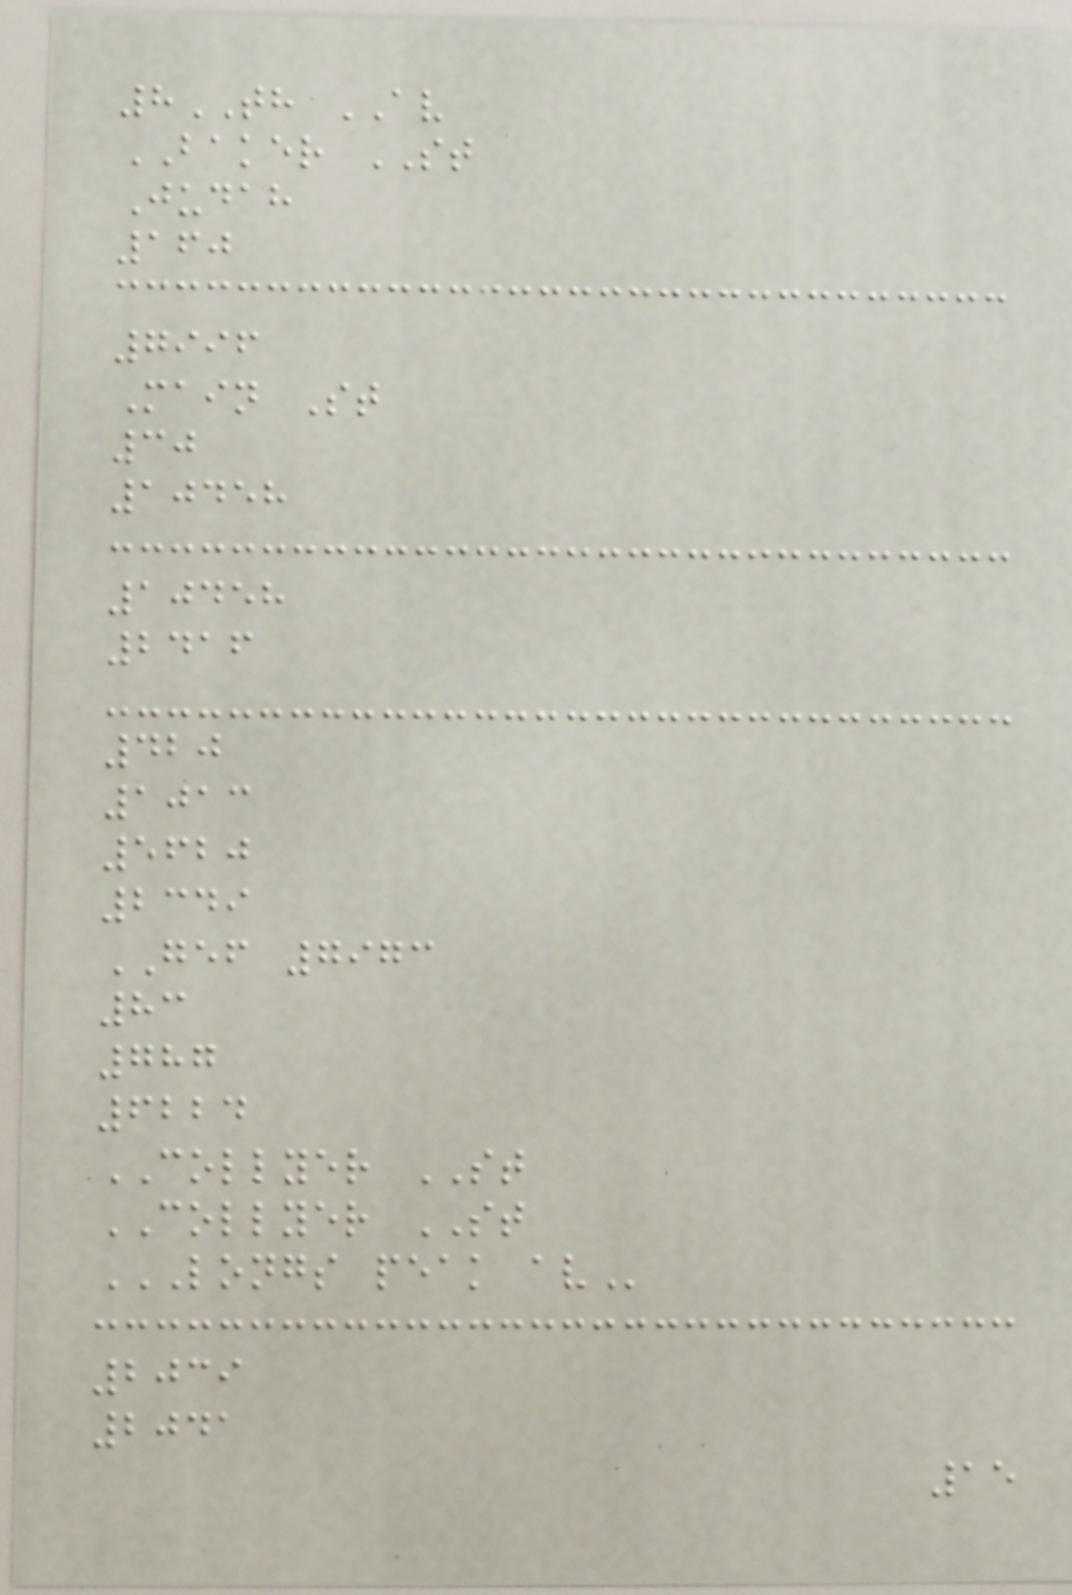8TH AV
BAKER ST
Judah
160
7996
Main St
30
10458
10458
2416
420
1013
5620
2349
GEF 7973
83
787
6224
COLLYER ST
COLLYER ST
LONGS PEAK AV
2039
2041
15
